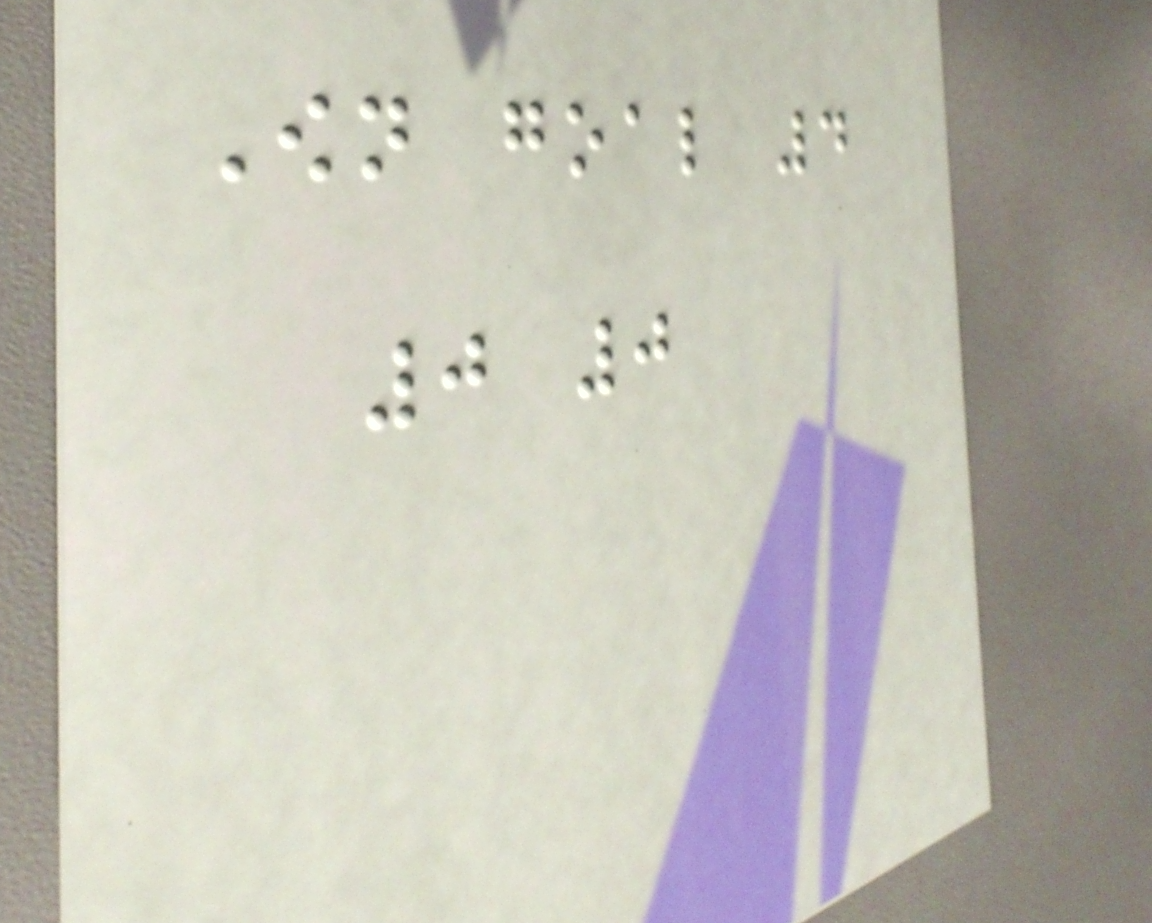Own goal 4
0 0
